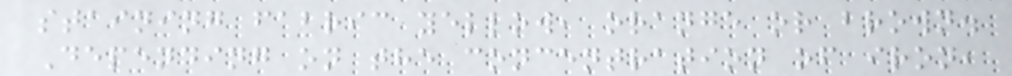staining fabric yellow, orange or brown.
Depending on the concentration of iron,
